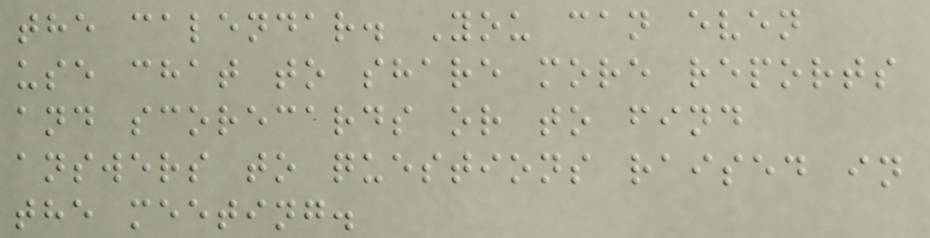the calendar. You can even
use chat to share more reports
and scorecards or to find
answers to questions raised in
the meeting.
